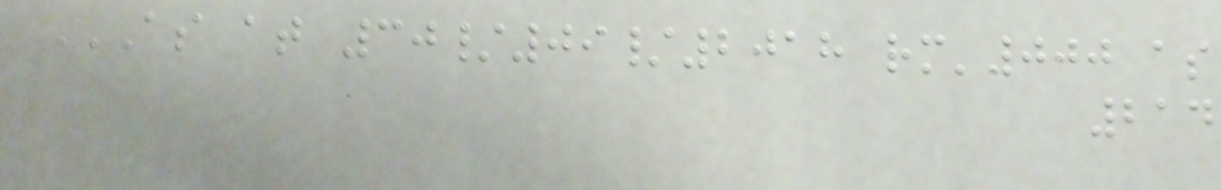AS AT 30/09/2018 RM'000 AS
214
